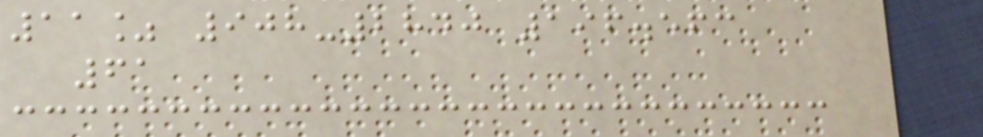11% 908-2840 196.563
61
